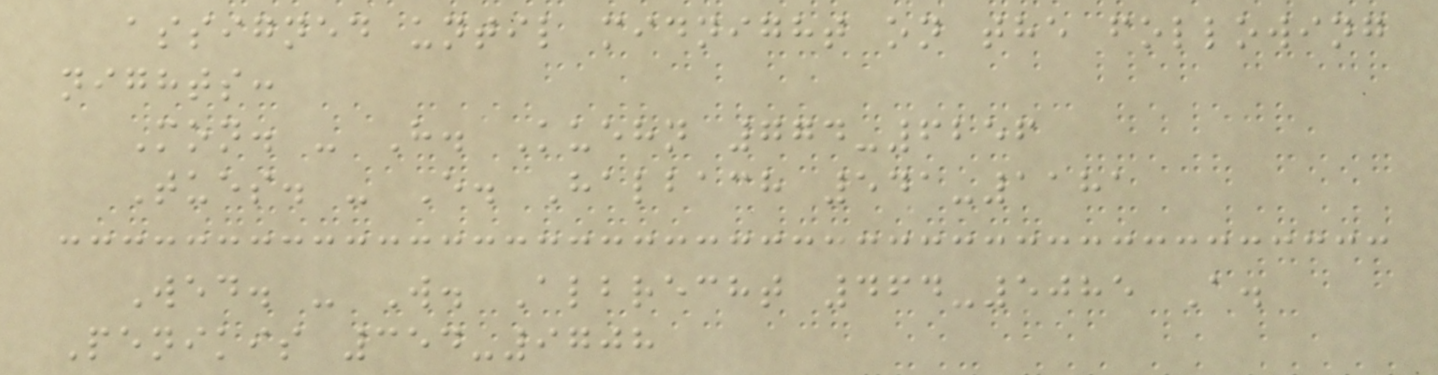assigned until midnight on the following
nights:
Mon. - H. Kuehn 774-6256
Tues. - E. Halbach 541-1181
Wed. - W. Albrecht 464-5085 A.
Penikis 354-9708
